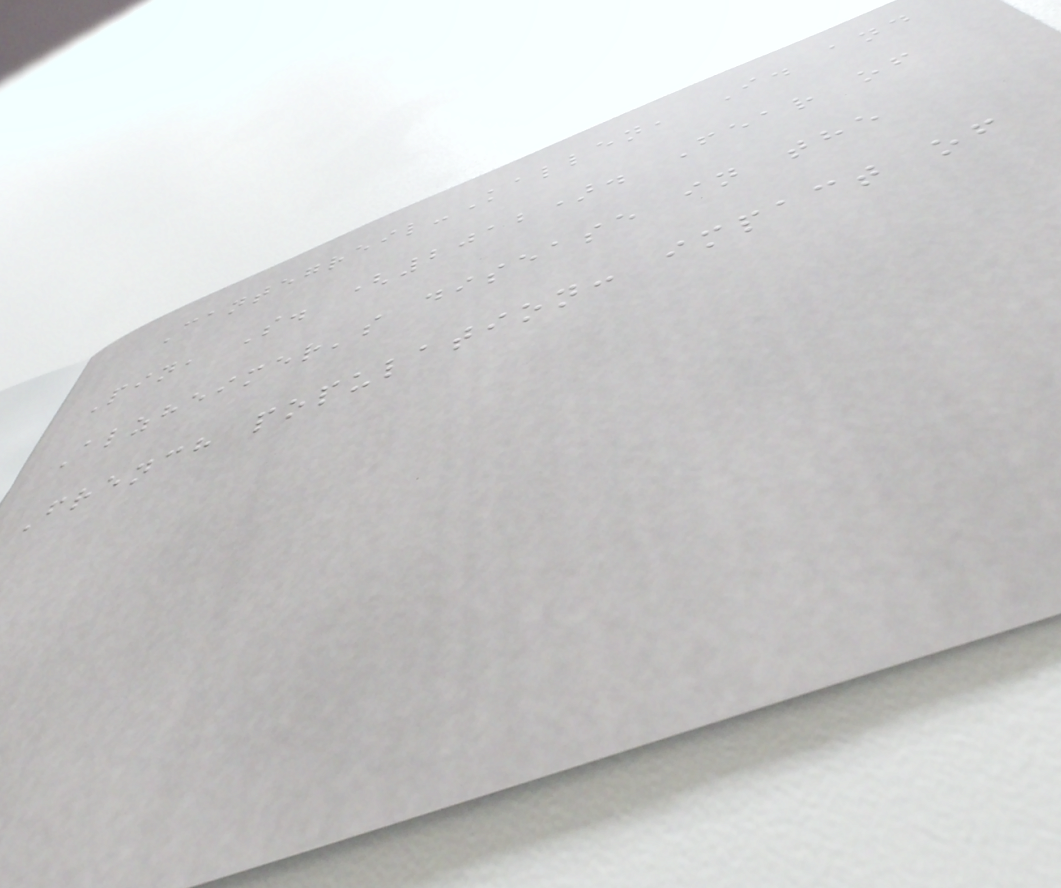Cantegreil-Kallen, I. and
Pin, S. (2012). Fear of
Alzheimer's disease in the
French population: impact of
